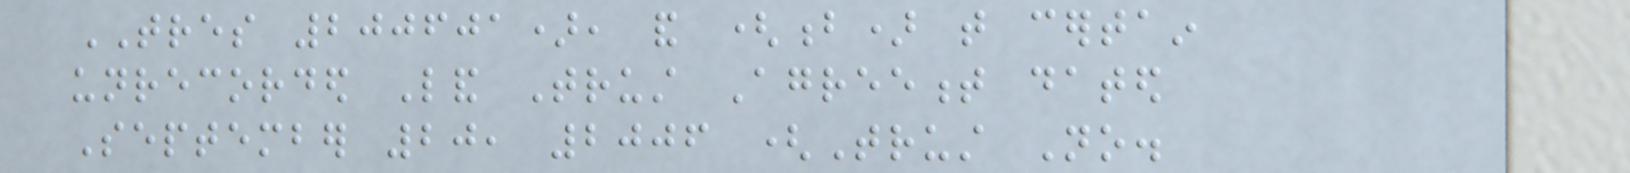TRES 200601), and (b) that certain
unrecorded Land Trust Agreement dated
September 20, 2006 (Trust No.
